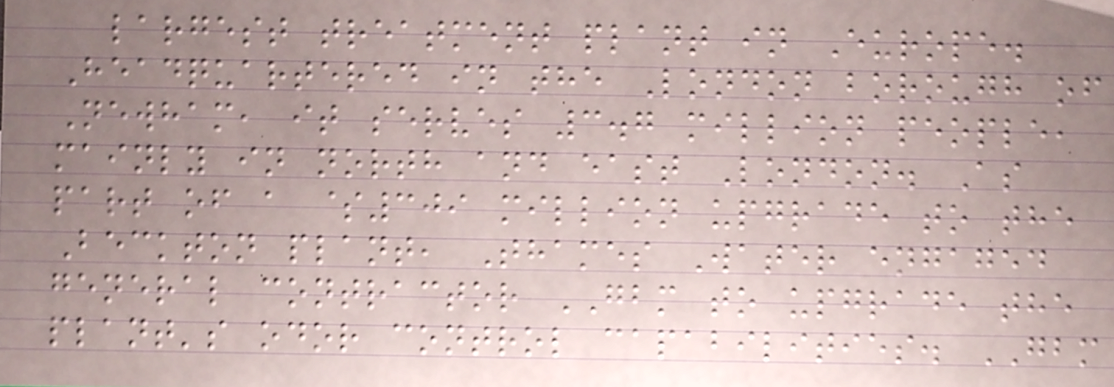largest treatment plant in Europe.
Headquartered in the London borough of
Newham, it serves 3.7 million people,
mainly in north and east London. As
part of a $309 million upgrade to the
Beckton plant, Thames Water engaged
general contractor GBM to upgrade the
plant's odor control capabilities. GBM
